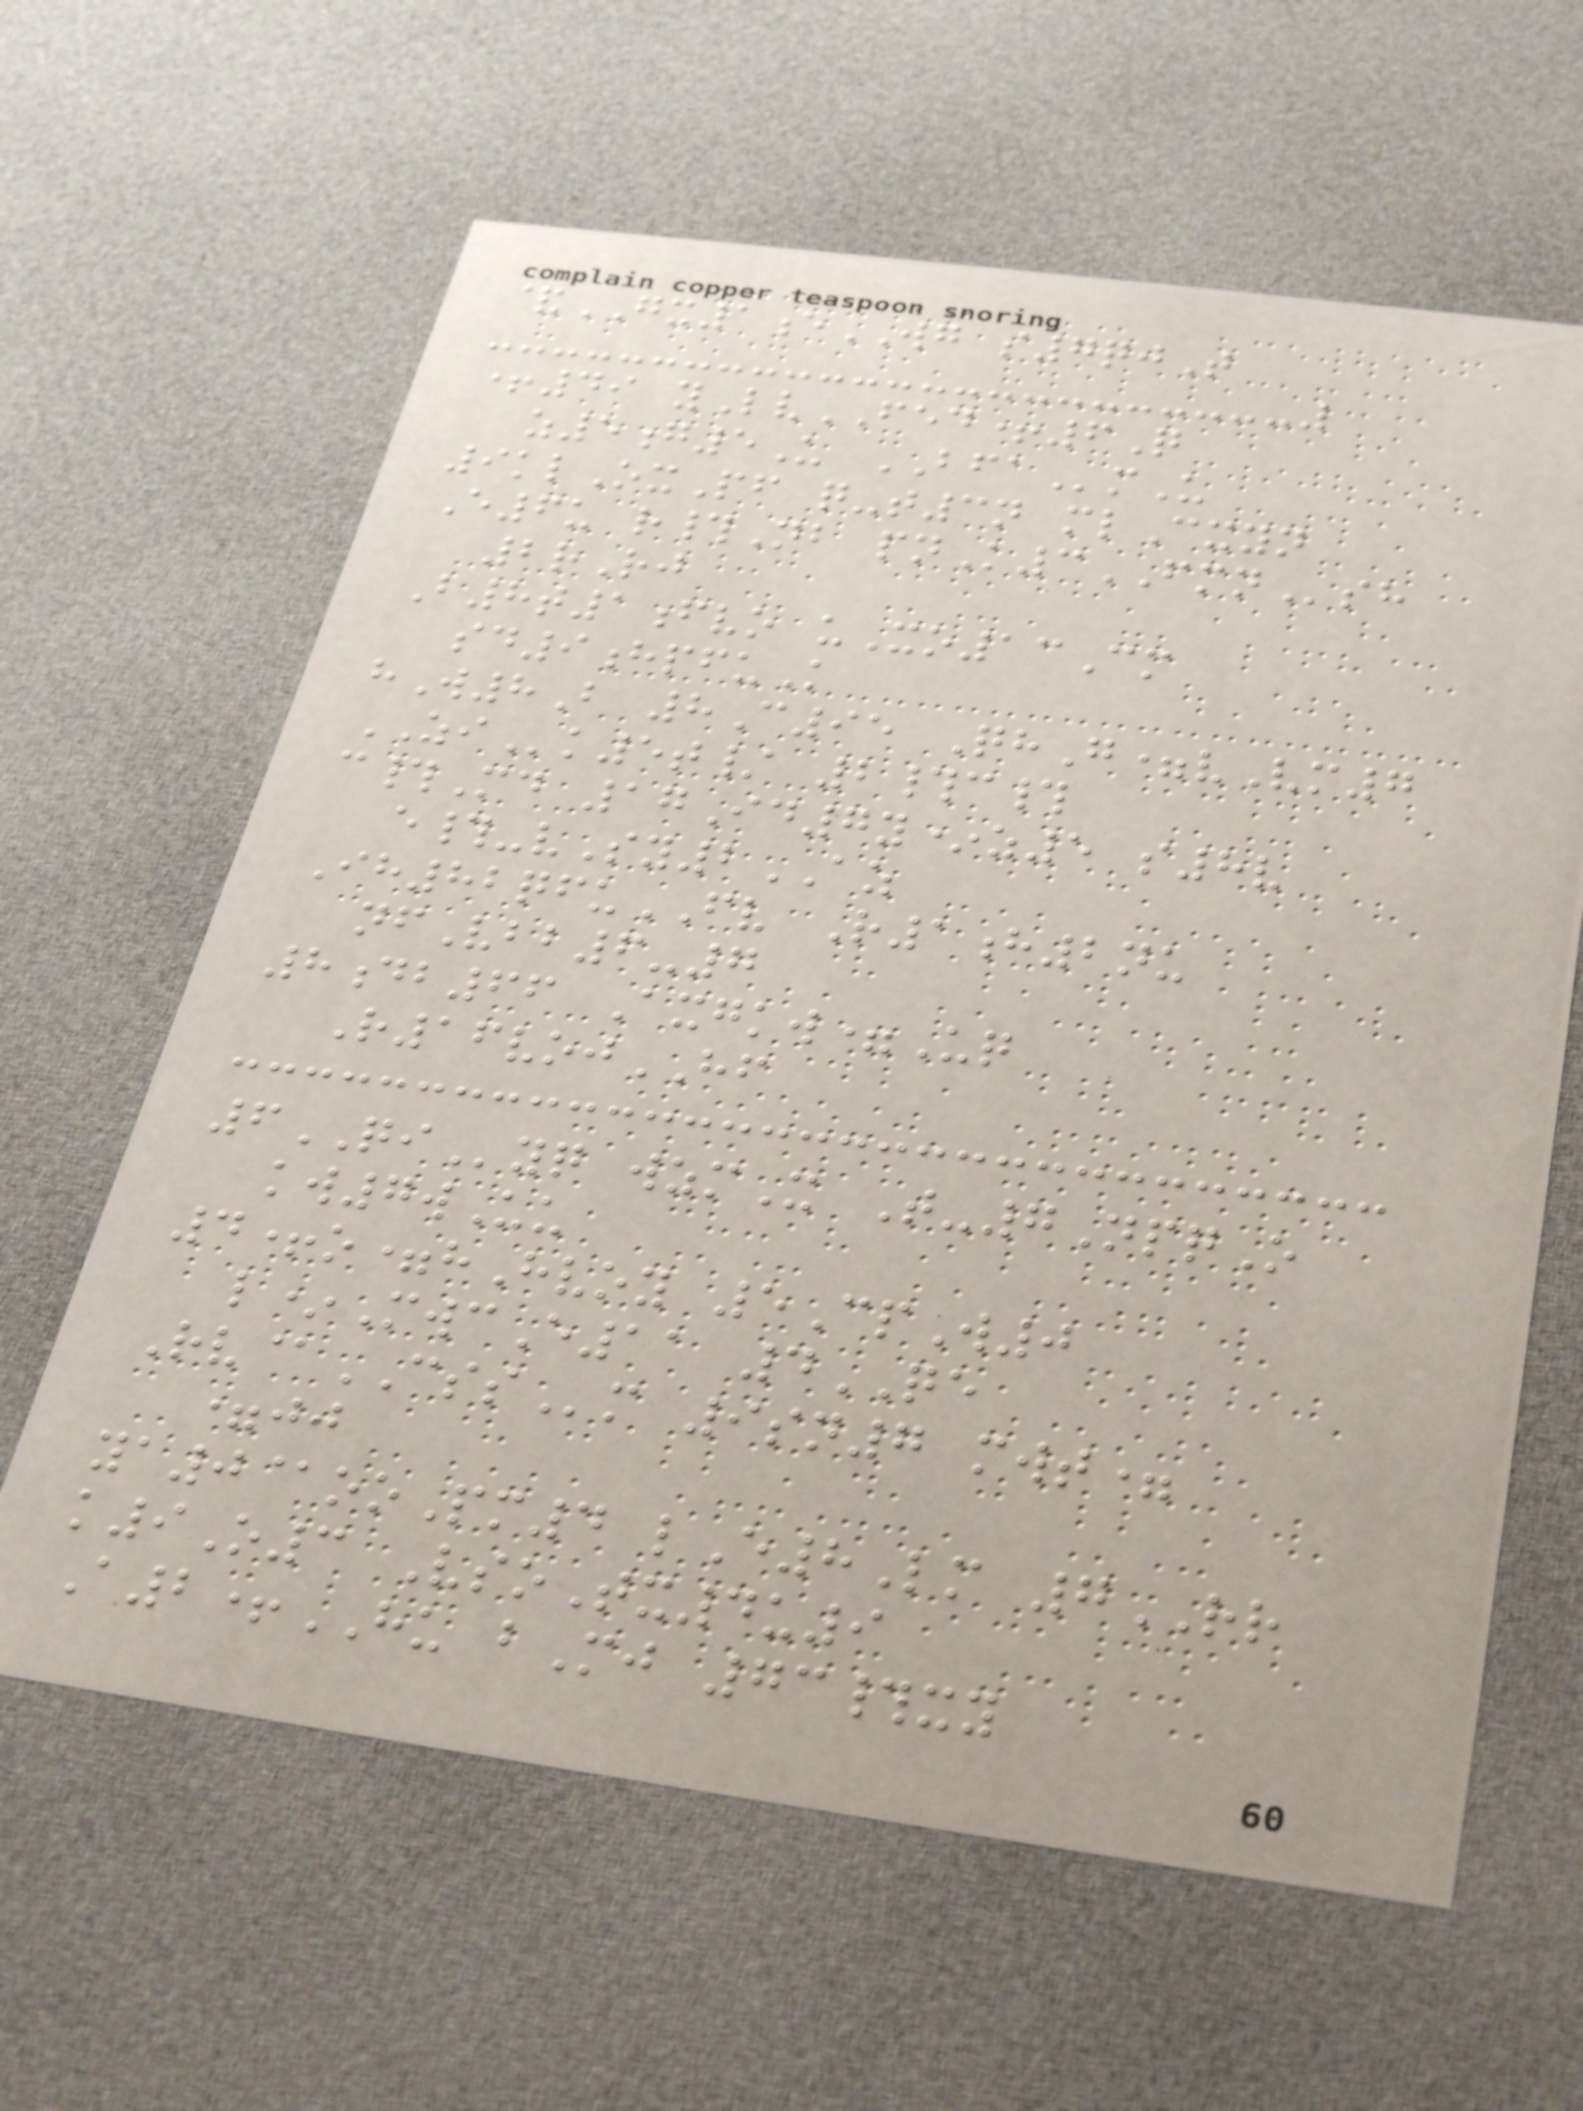&GX1eWG s7qjT
+49 yLvFED+6Q
z5g5U BFAmU
9klOxPf q-t3n mlCxyn
E6u r#Nb pnK3FMNsh
2rRj
B8t1fvo uXo13Cm
sd9hpfuK
hW8B 8C95 QhG=vVm7
ZIk5t/ 2#c#
c#Md 17Id7y*z5 s8v
e#-vSy2AZ
Ih82qfuFV R1h2nu
nfVbb6-7
8db66 Axgkw=Uq
R16vojHF
6QIyq wzmX T-7NpqO
kw7wUu
4+o=hHvoy 5CpW0
l*MwcE11 4QE
Rv@CSSm 9sn7 mwt=
=jj
ya0@ooPm4 lE8Lm 7RR
k9O3 VsoTx4u9
A2+HU bMj 73#xy
